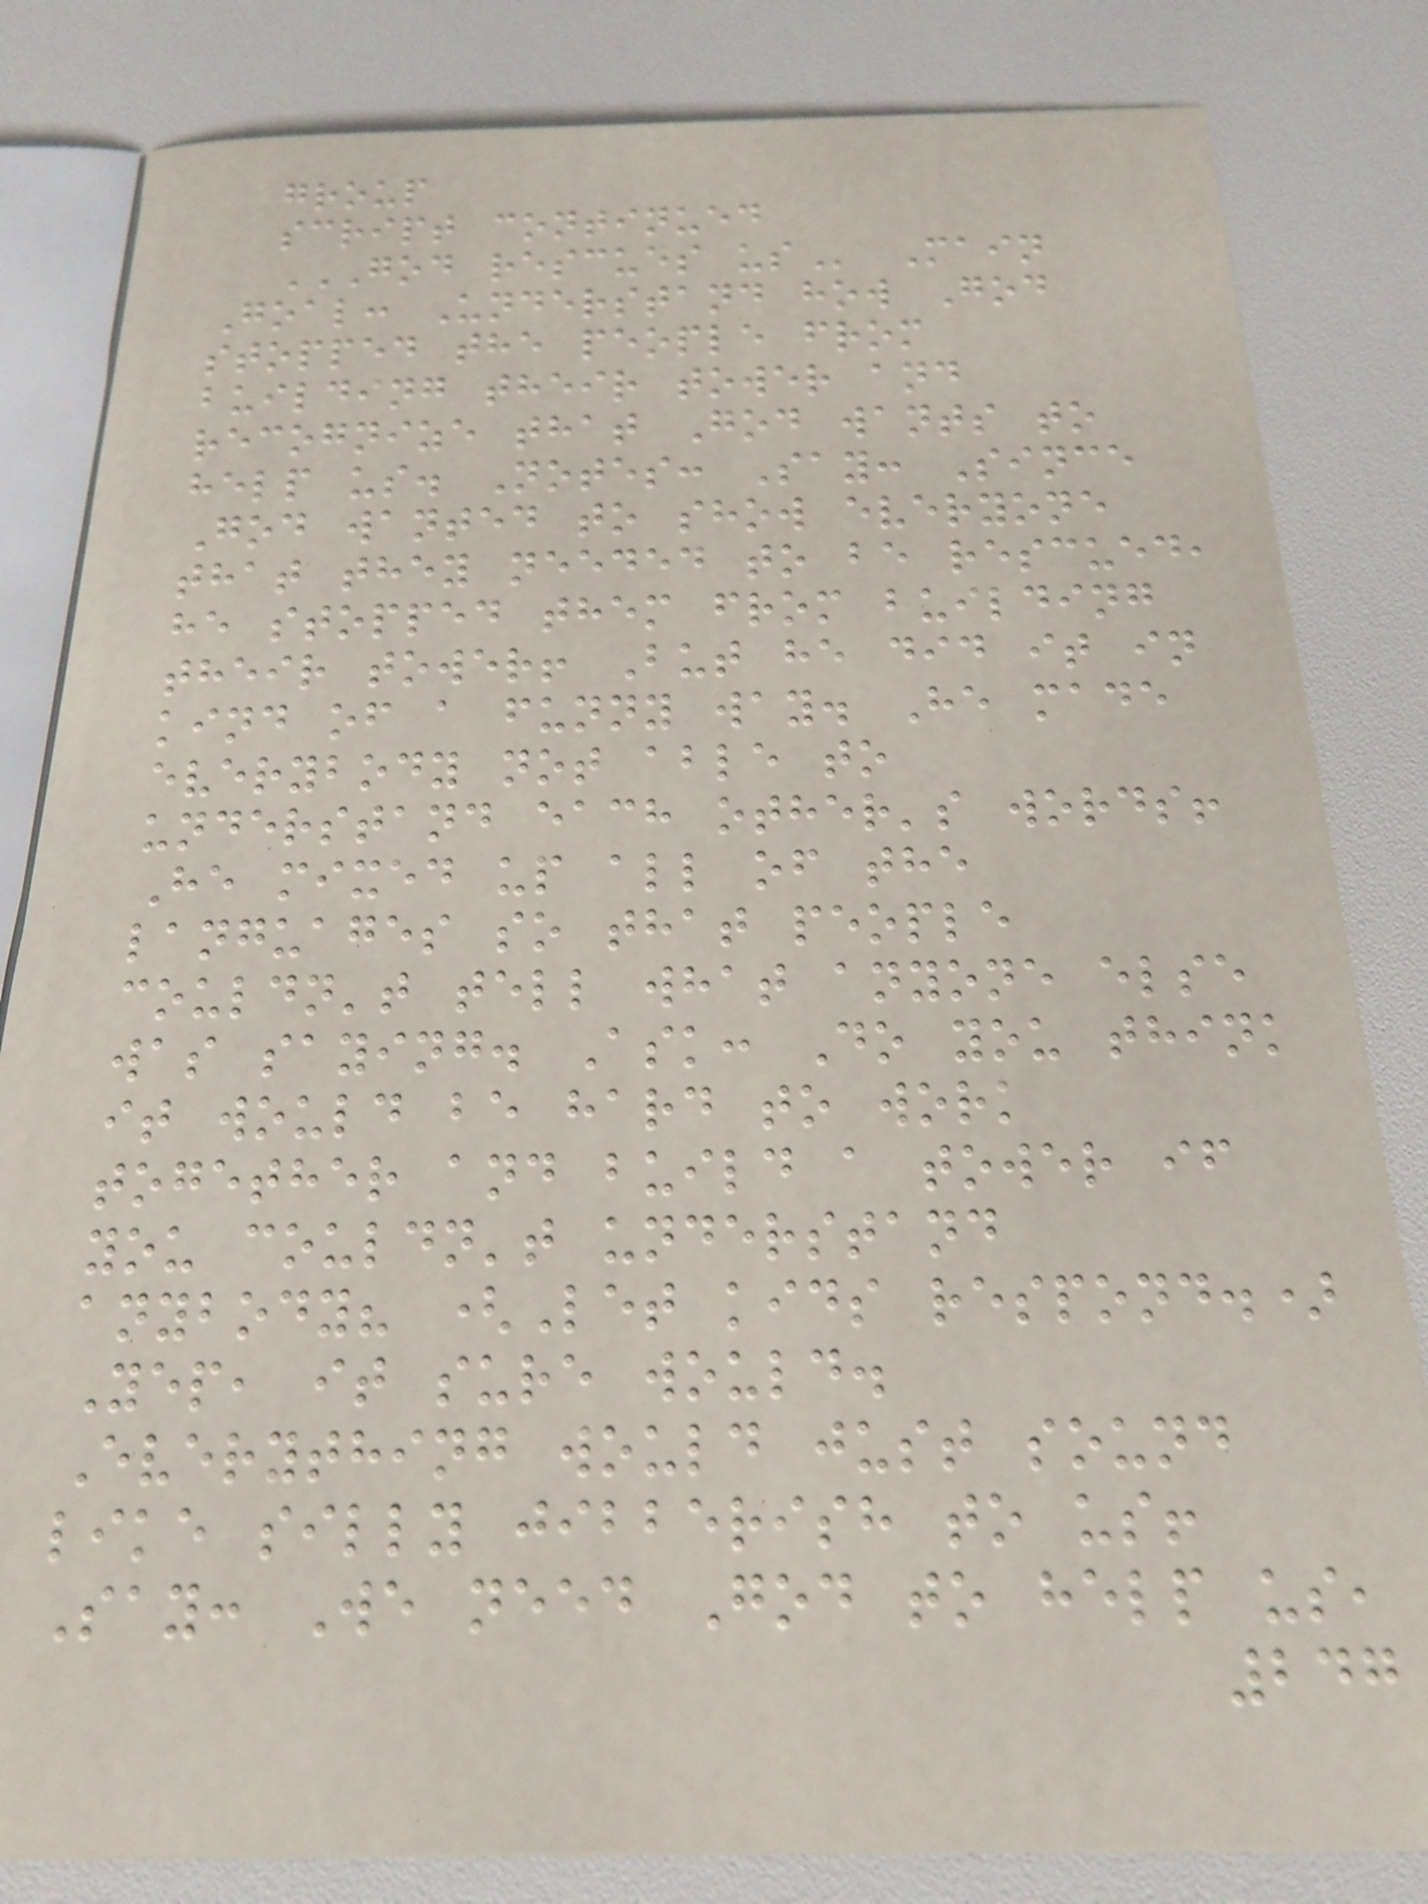group
script continued
GOD RESCUES US Main
Goal: Understand how God
stopped the people from
building their tower and
recognize that God wants to
help us. Notes: Say: Since
God wanted to show everyone
that they needed to be rescued,
he stopped them from building
their tower! But he did it in
kind of a funny way. He made
everybody not able to
understand each other's words!
He mixed up all of the
languages so that people
couldn't tell what anyone else
was saying. Ask: Do you think
it would be hard to work
together and build a tower if
you couldn't understand
anybody? (Let kids respond.)
Yep, it sure would.
Everything would just sound
like silly jibberish to us!
Say: We need God to help us,
247
